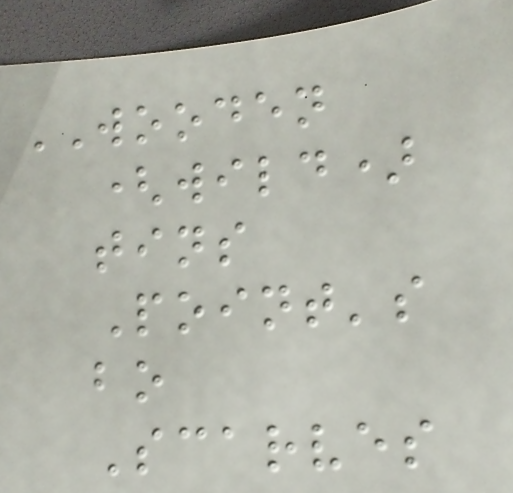WOODEN
(wild)
tins
Point's
bo
Scarves
